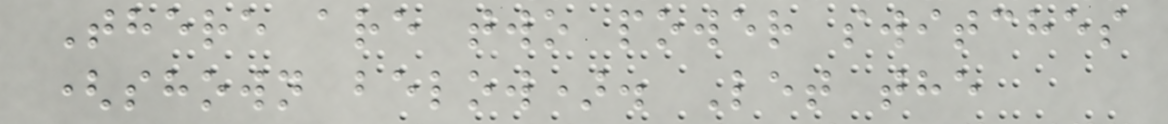There are two power switches
(shown below). Let the
